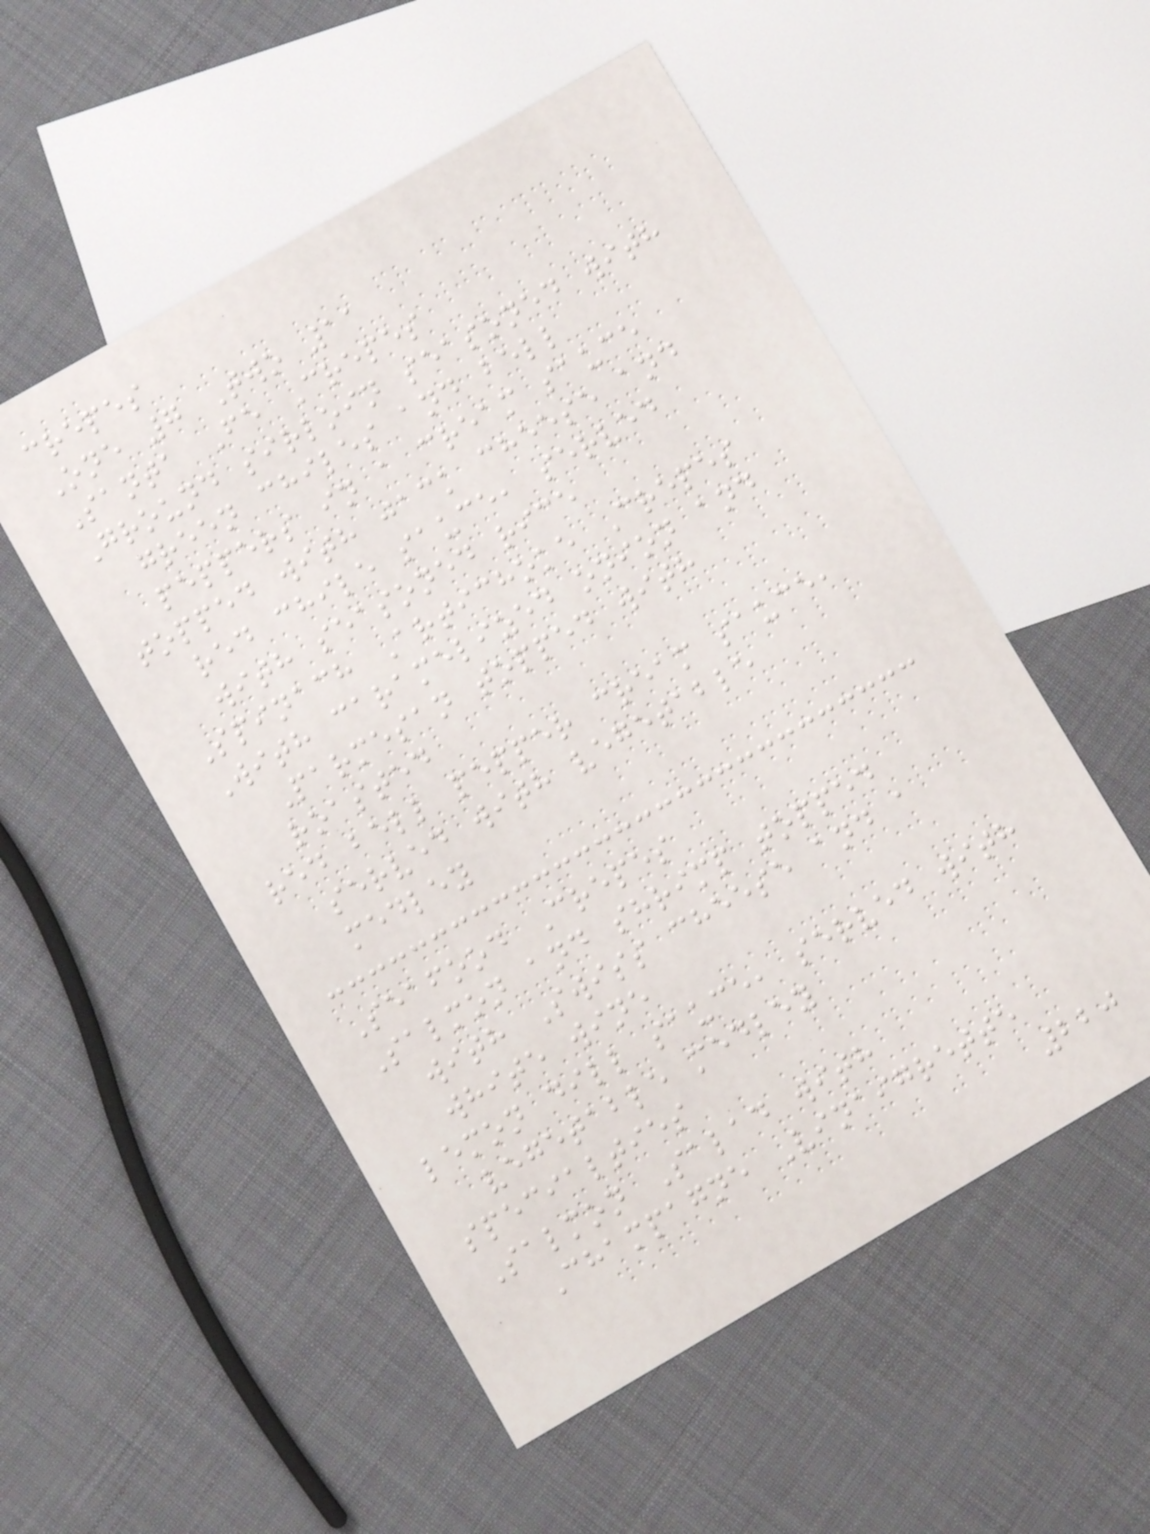crepes
One 7 Two 11
Santa Fe Crepes
Ground sirloin seasoned with
green chiles and bell
peppers in a cream sauce
topped with jack cheese and
red chile sauce, served
with seasoned rice
Spinach Artichoke Crepes
With caramelized onion and
Parmesan topped with
roasted
red bell pepper cream sauce,
served with vegetable
medley
Seafood Crepes
Salmon and shrimp topped
with Swiss cheese and a
white wine
lemon dill sauce, served with
vegetable medley
specialties
Salmon Salad with
Champagne Vinaigrette
220
